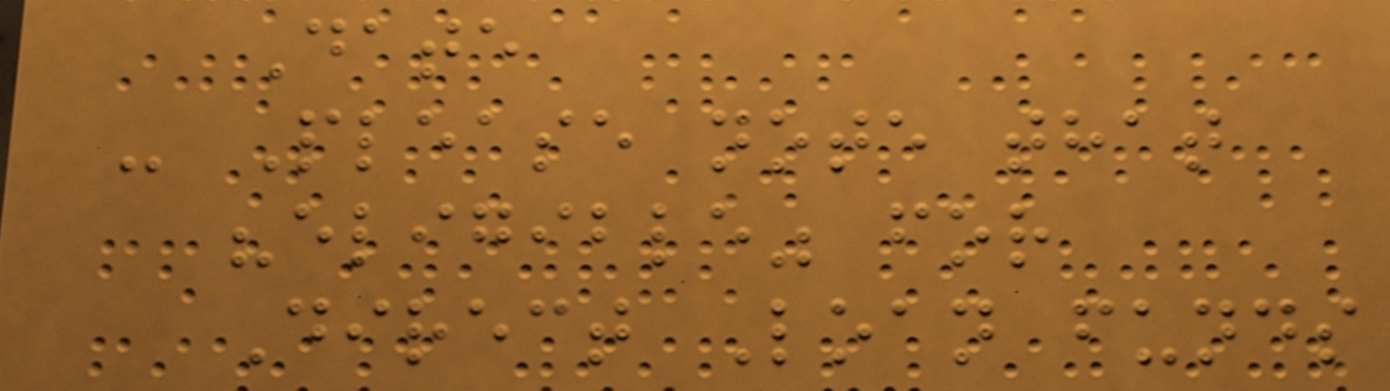Date
- Please note that
"eligible" for
Direct Loan funds
